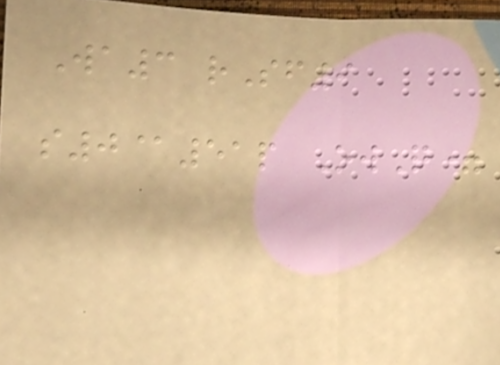Wa3 rSf9
s0@51p OwQ=
